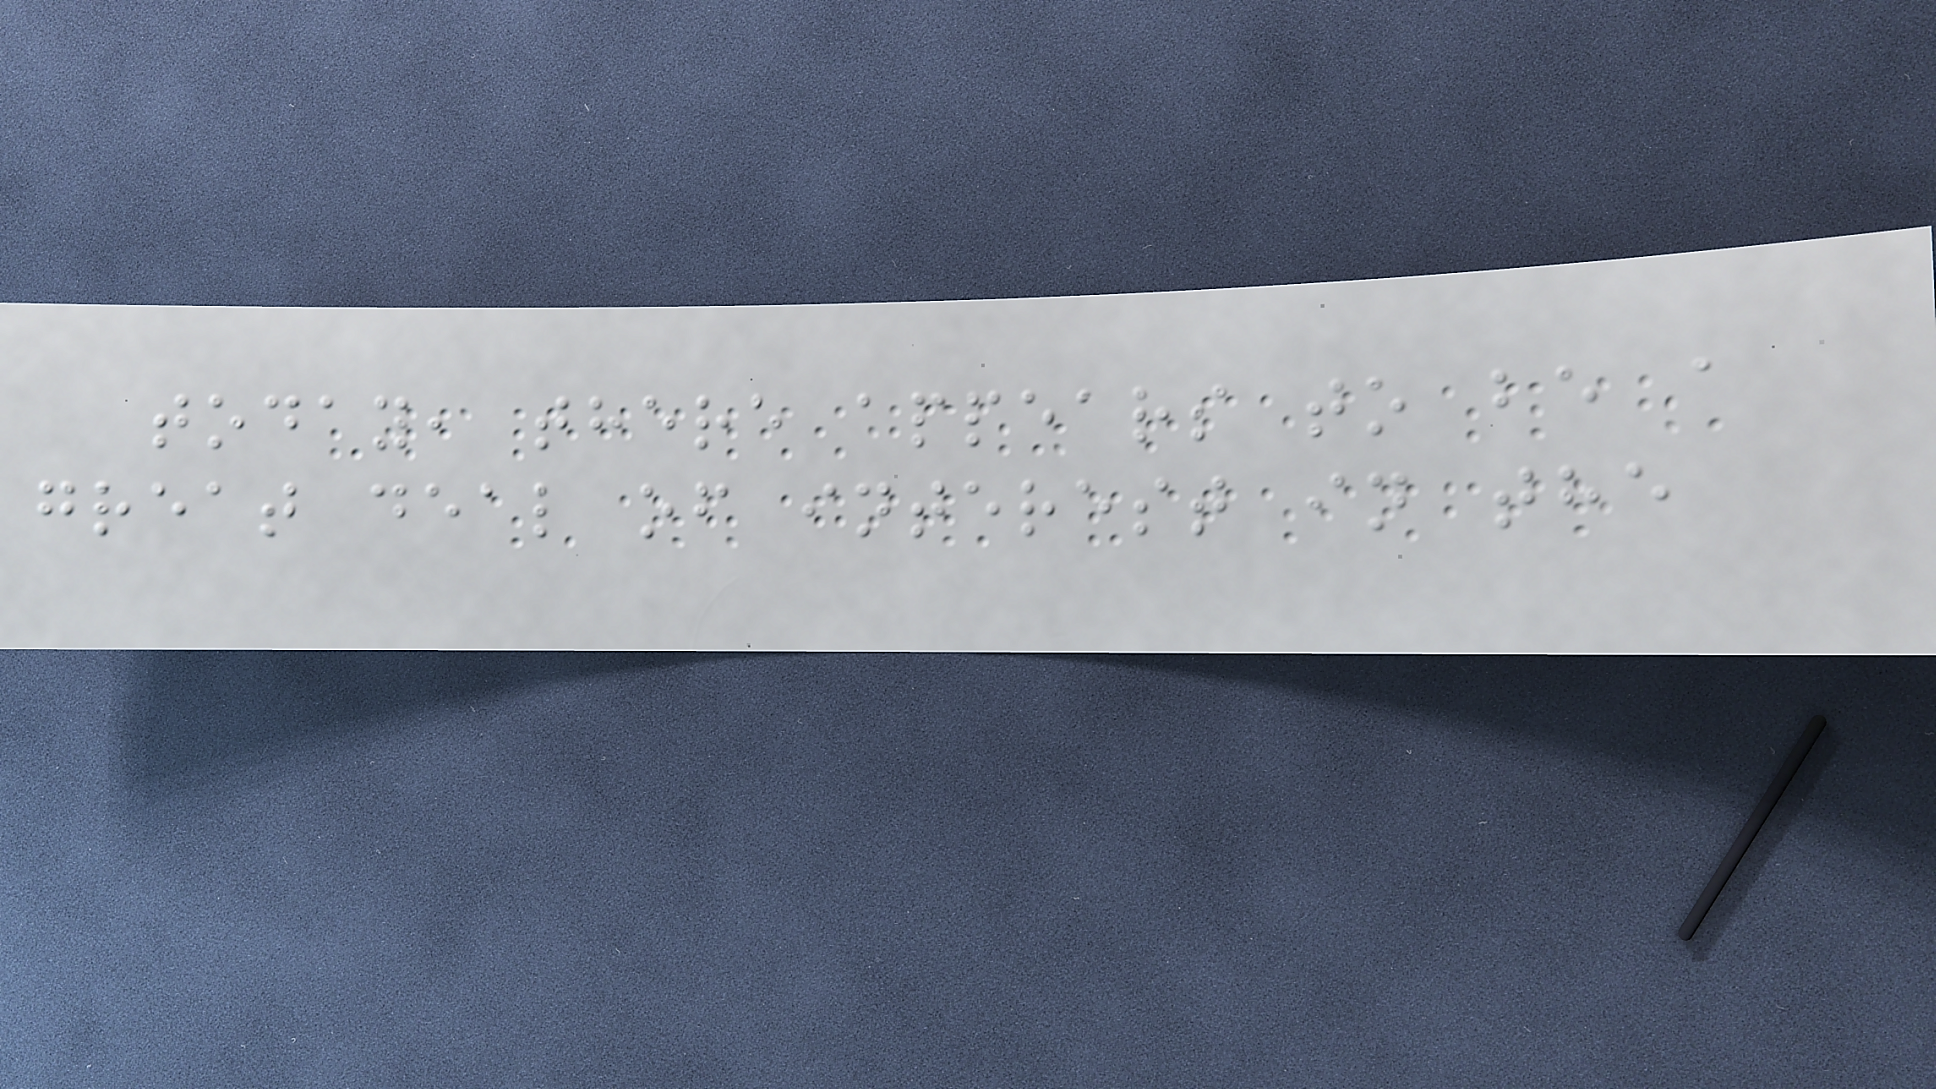today, there appears to be a
great deal of interest in the
